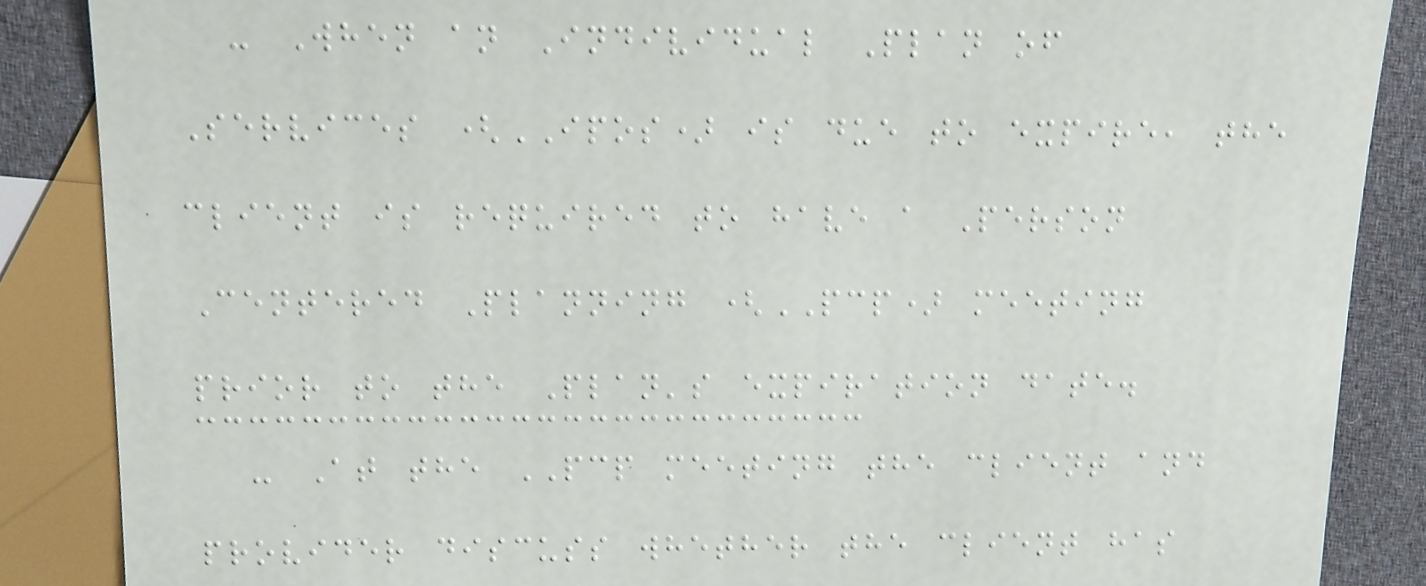- When an Individual Plan of
Services (IPOS) is due to expire, the
client is required to have a Person
Centered Planning (PCP) meeting
prior to the Plan's expiration date.
- At the PCP meeting the client and
provider discuss whether the client has
